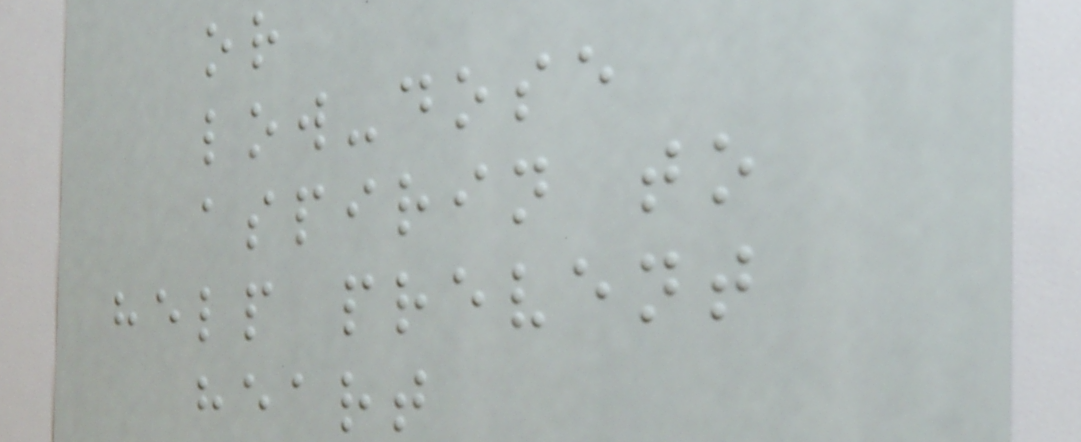or
low-dose
aspirin to
help prevent
heart
